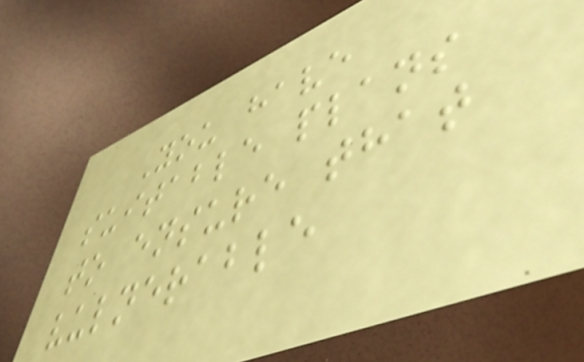You have
suitable plans
to ensure that
vulnerable
